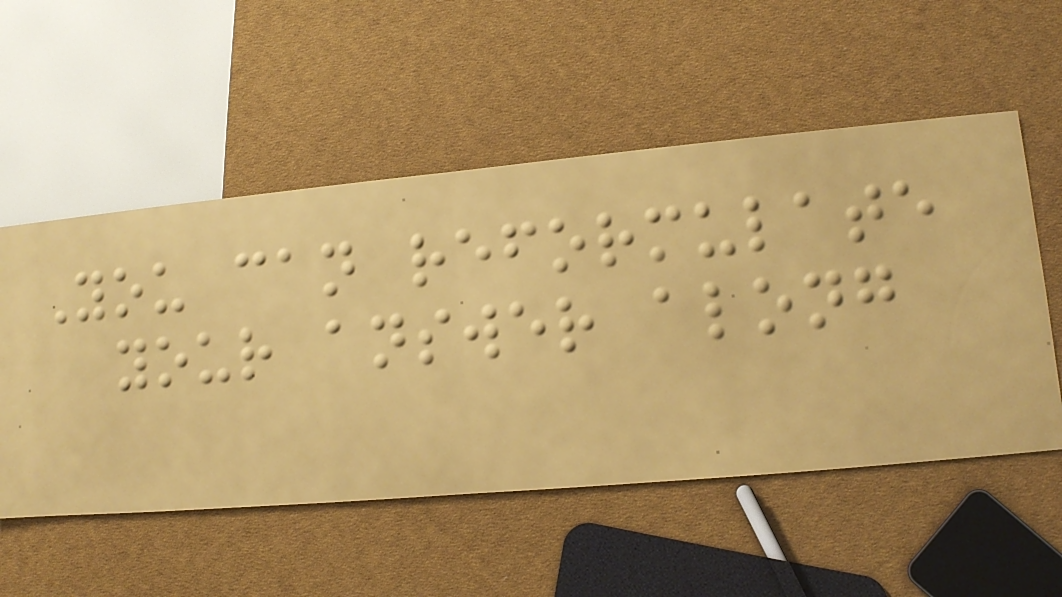You can reformulate
your answer along
